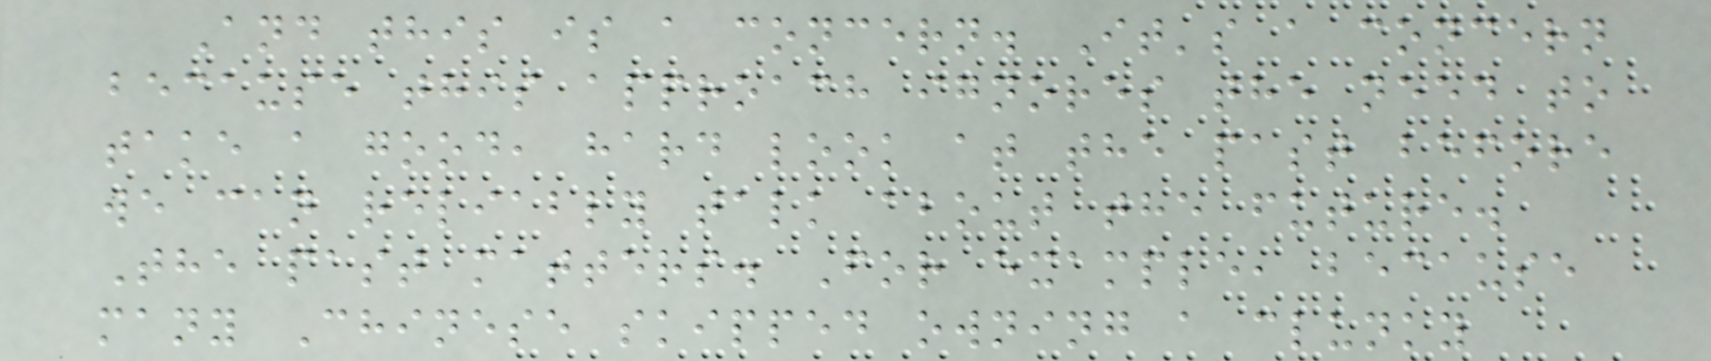And this is a concern. It's a concern
because this approach ignores the need to
take a good, hard look at the past before
we can reliably talk about the future.
The past matters. For example, because
many Chinese skipped owning a clunky
